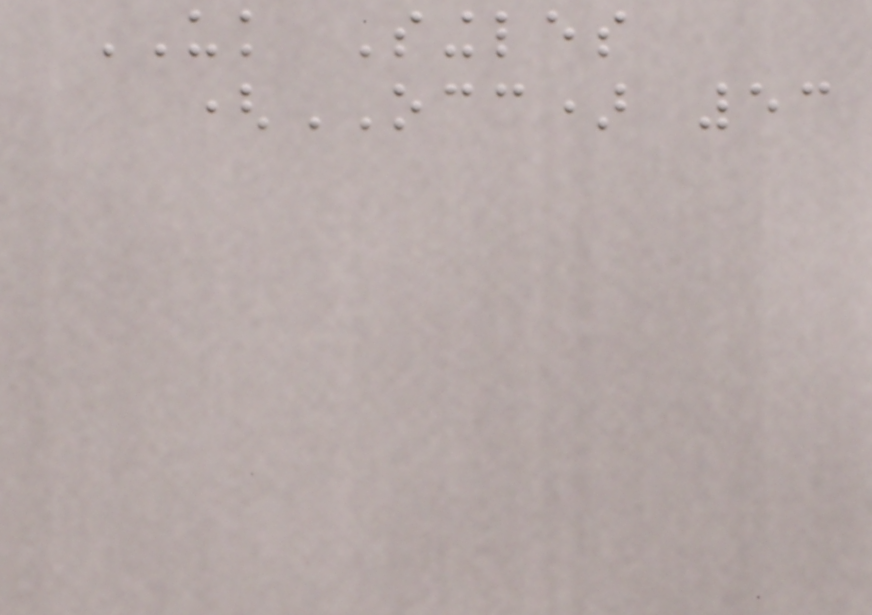UK Singles
(OCC) 53
